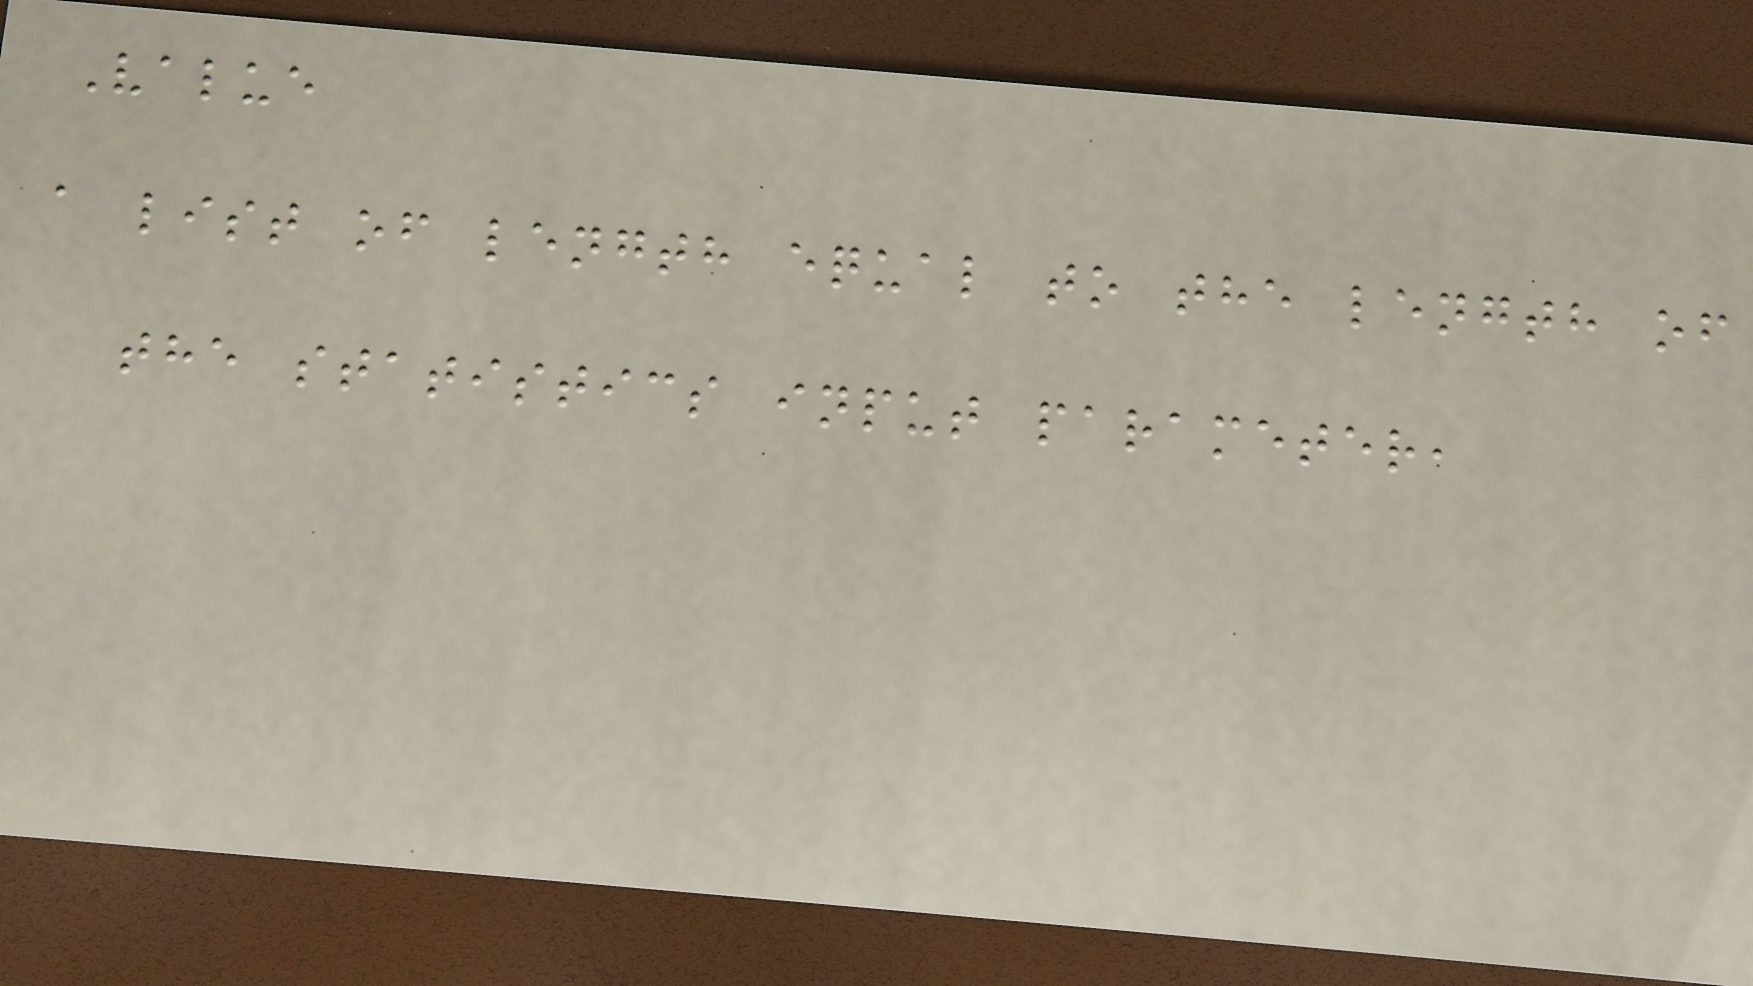Value
a list of length equal to the length of
the statistics input parameter,
